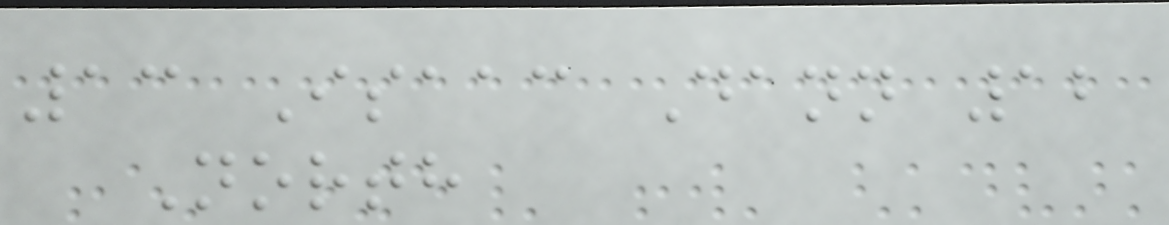13 Isaac Dann 12
North
